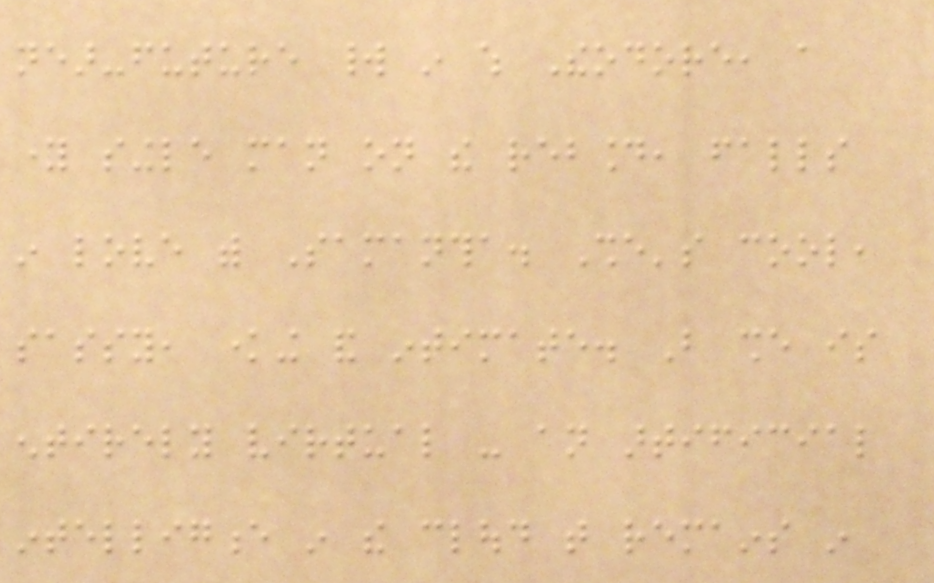near-future world in which Theodore, a
young single man on the rebound, falls
in love with Samantha. She's cool,
sassy, knowing and intimate. But she is
entirely virtual - an artificial
intelligence in the cloud that remains in
